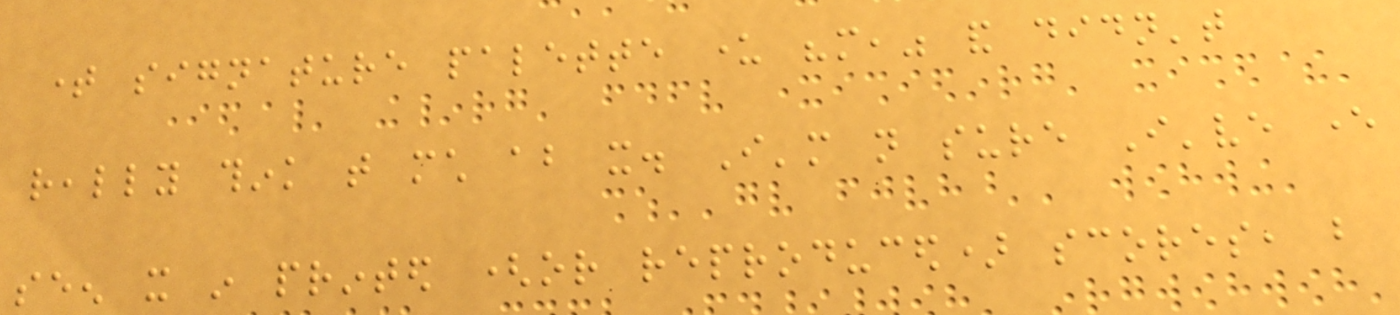time signature palette under "more," and didn't
really think that much about it. I'm not sure I've ever
seen it in printed (or reproduced) scores, but
